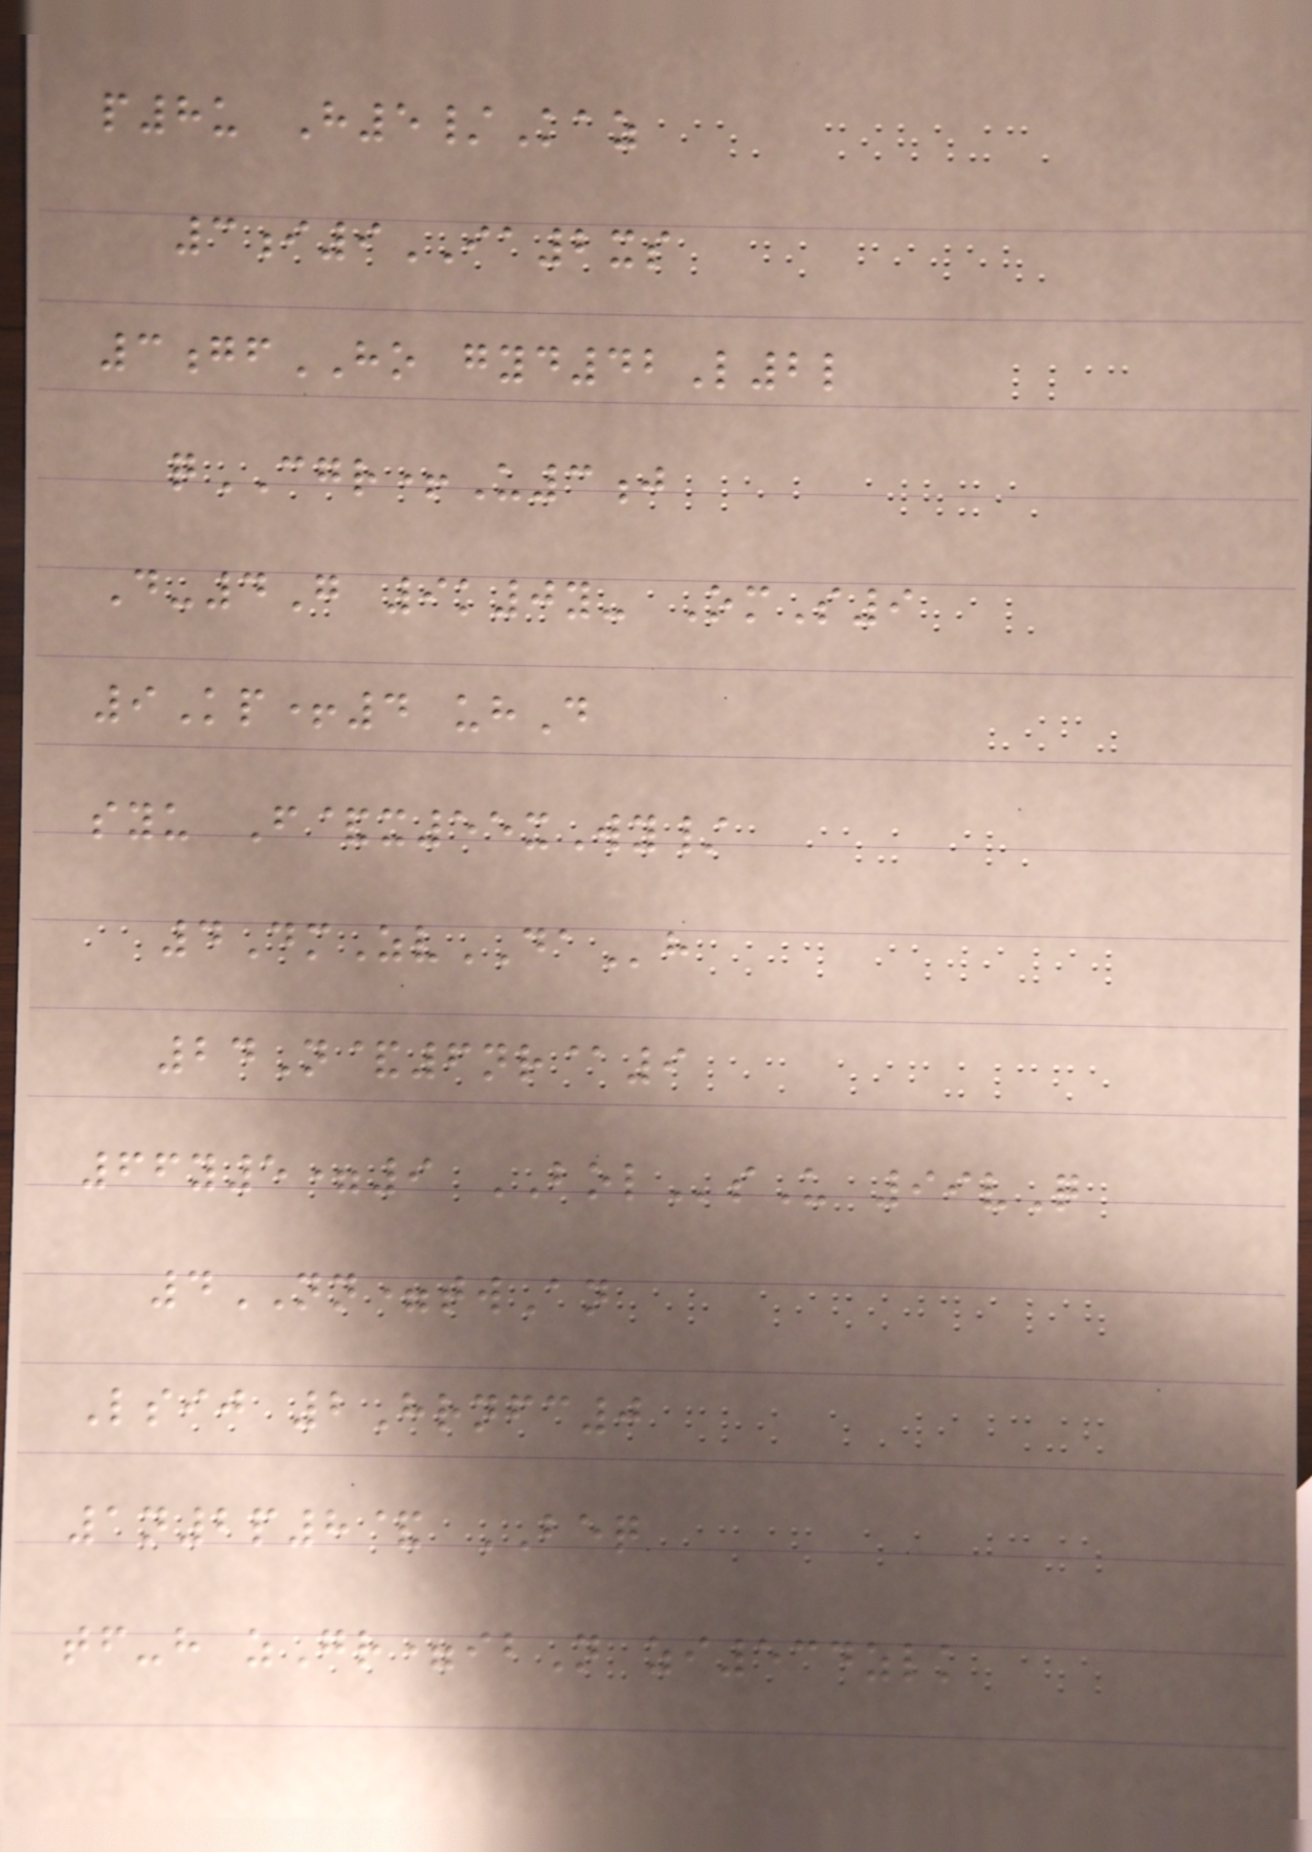p8u H5/Kaz
3i9IA2xs
3gfHO gyd42L2l
qCGR+U3j
D-4G 9k0y- OmS9
9Kp+4 uhD
syu F&x55xWy/
4DmZvDAh
24N&6nr@9
66y5=9 BOLsU 99vQ
4NN=twAn
Lsij 2Hrnfc0
1n2p8& BEQ
tf-h zGr=ibN zi534zlk
